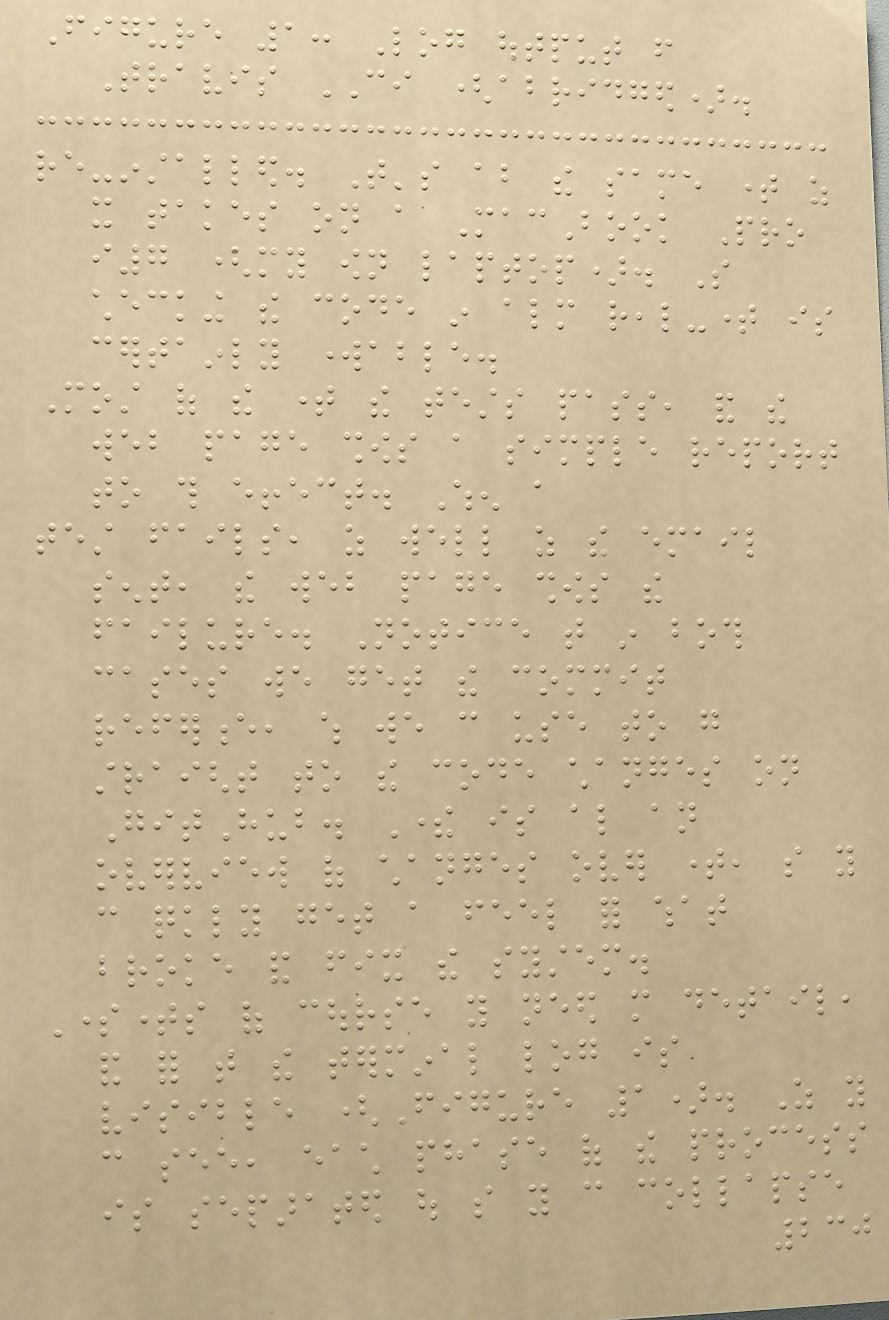Figure 1: Log output from
Travis CI (abridged).
re-installed. That's about the same time as
it takes on a MacBook Pro
i7 (my own laptop). So
checking the code in almost real-time is
certainly workable.
Most of the time the tests pass, and the
web page shows a simple report
to this effect. When a
test fails, as well as the email
sent, the web page shows the
failure. Notice that in both
cases we get the commit
reference, which we can use to go
straight to the code changes on
GitHub. There is also an
overview of changes over time, so you
can quickly get a feel for what
broke and fix the system.
Sometimes of course you need more detail,
and for that the terminal log is
visible (Figure 1). As you
can see, each phase of the process
is separated out so you can collapse
230
